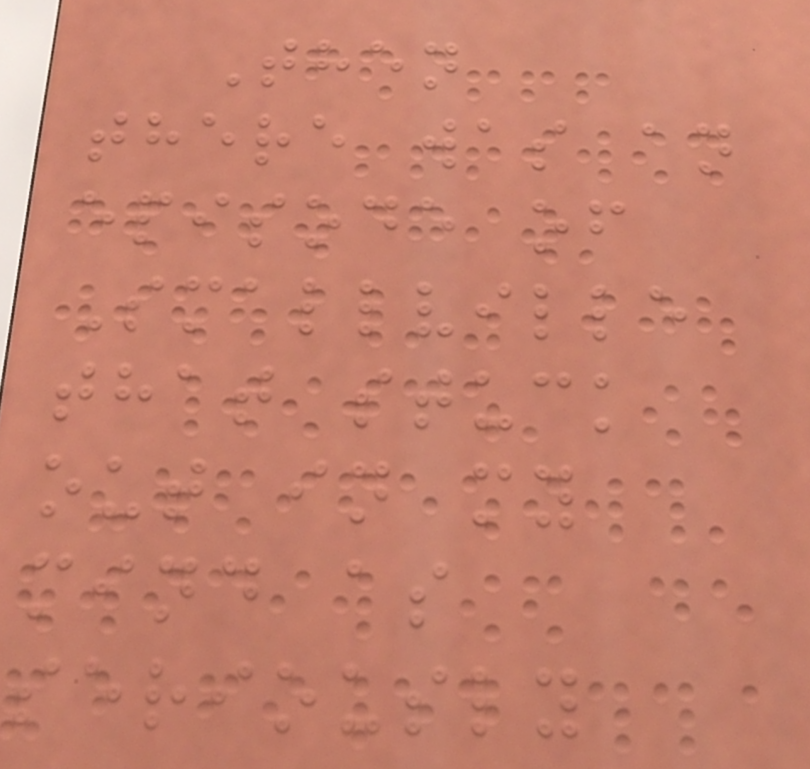Then
there was an
episode of
Smallville
that stuck
out in my
mind as
seriously
